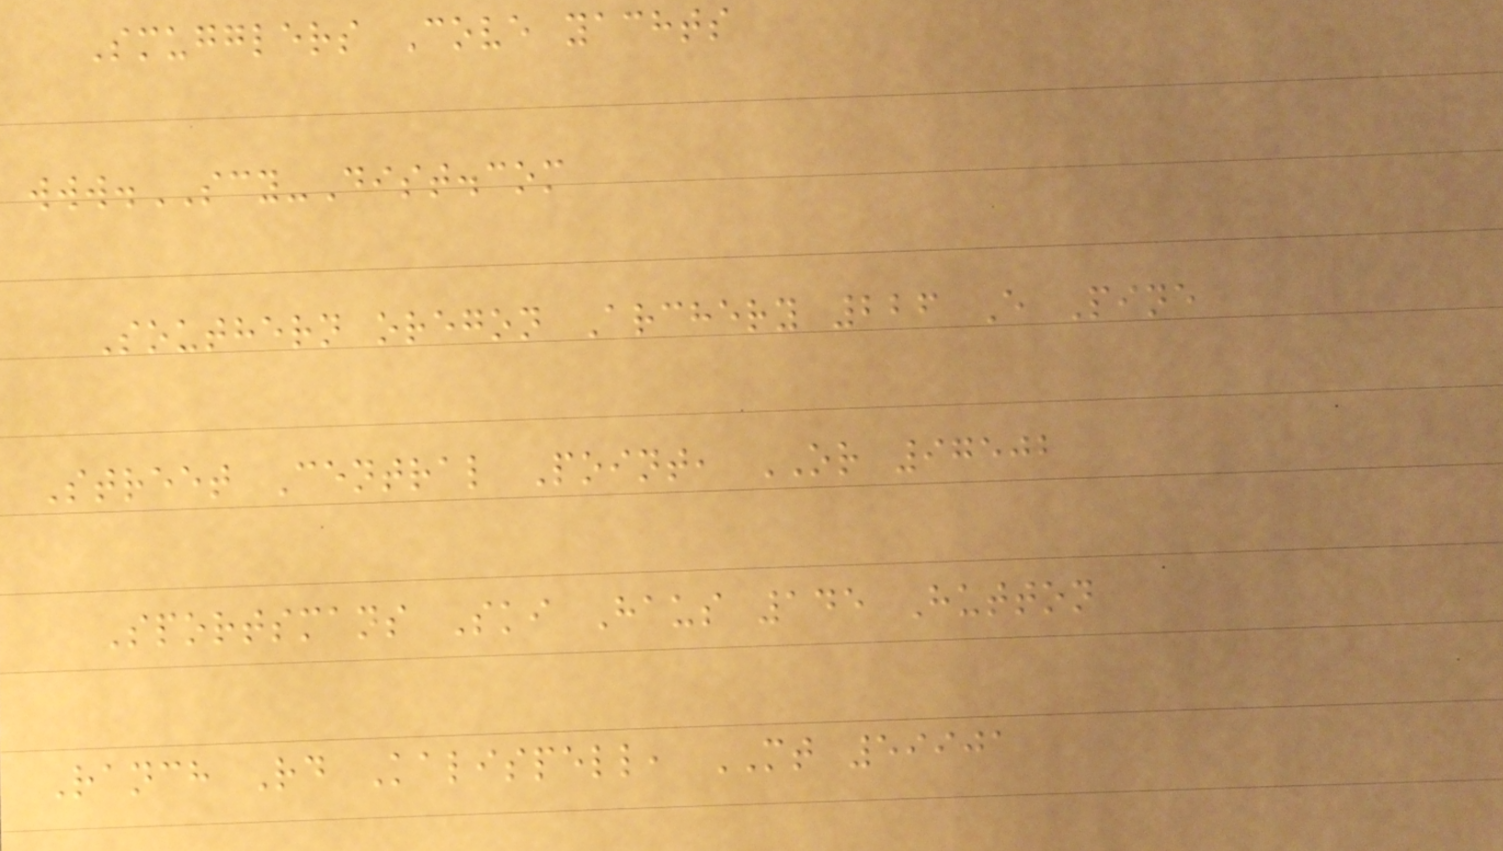Smugglers Cove yachts
www.SCY-Dist.com
Southern oregon Archery 226 E Pine
Street Central Point, OR 97502
Sportsmans Ski Haus 145 Hutton
Ranch Rd Kalispell, MT 59901
